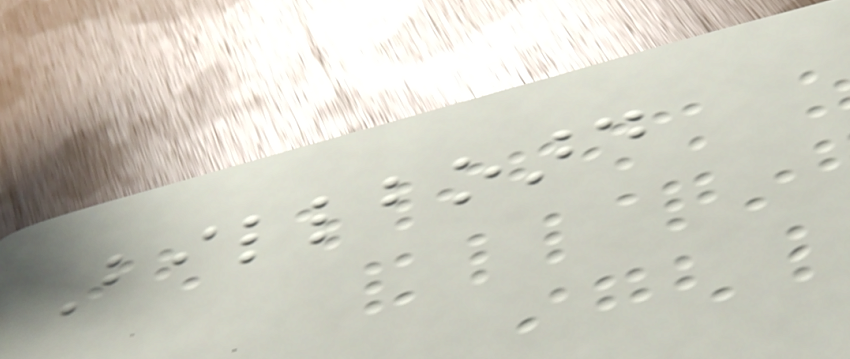Billboard
